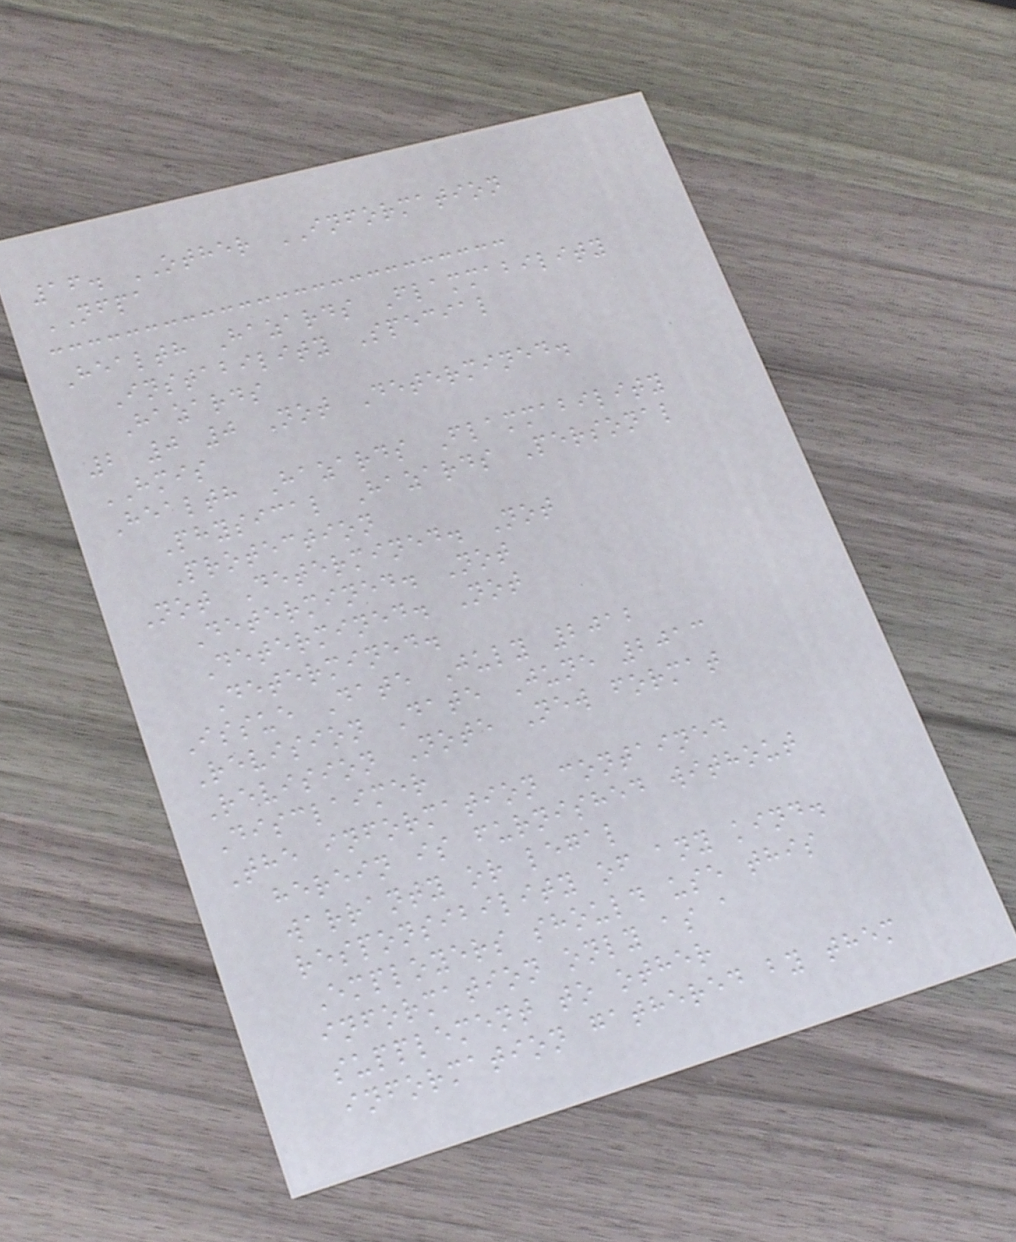16. OTHER INFORMATION
NFPA
Health Hazards Flammability
Instability Special
Hazards
2 0 0 Not Determined.
HMIS
Health Hazards Flammability
Physical Hazards Personal
Protection
Not Determined. Not
Determined. Not
Determined. Not
Determined.
Issue Date July 2012
Revision Date June 2013
Revision Note New format
Disclaimer
The information contained
herein is furnished without
warranty or legal
responsibility of any kind.
Employers should use this
information only as a
supplement to other
information gathered by them
